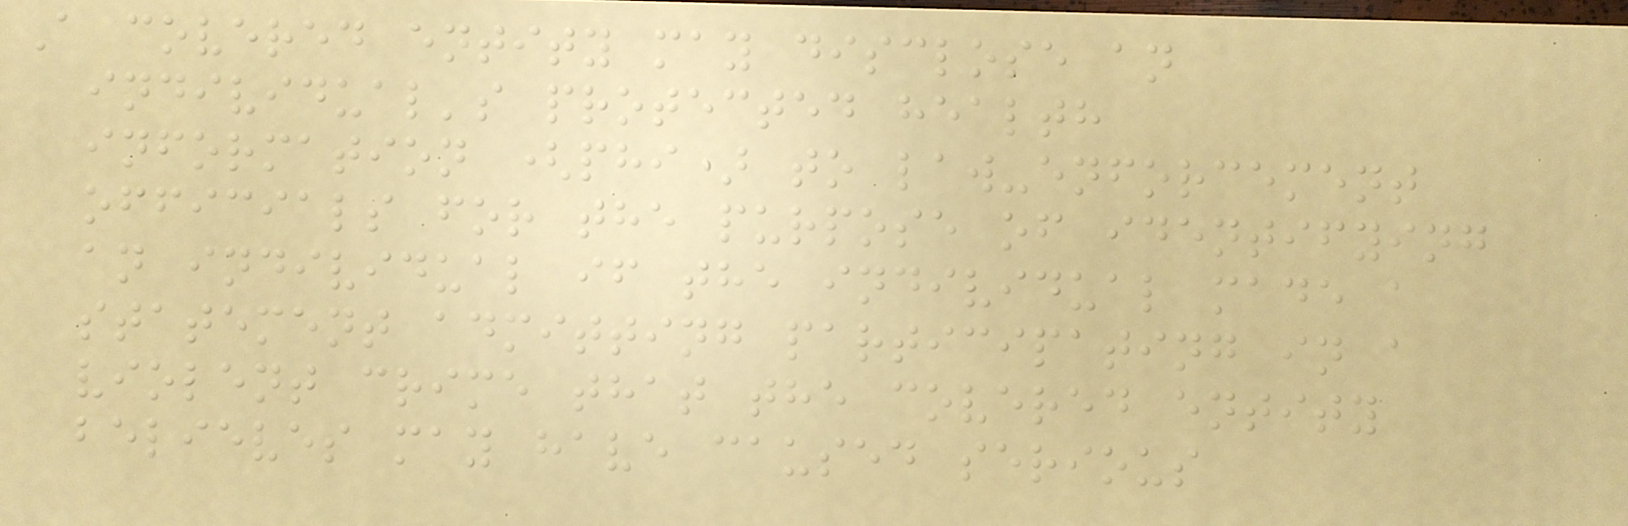A covered entity may disclose an
individual's protected health
information (phi) to law-enforcement
officials for the purpose of identifying
an individual if the individual made a
statement admitting participating in a
violent crime that the covered entity
believes may have caused serious
